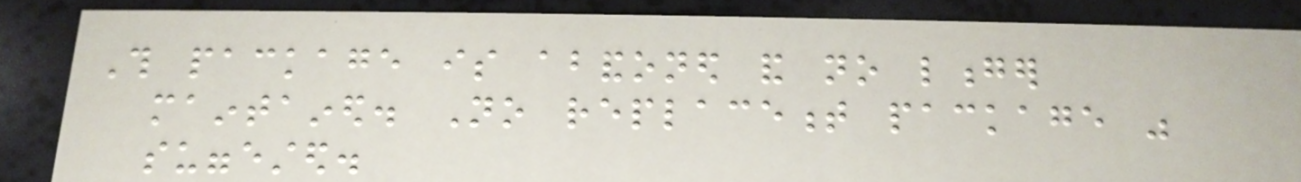This package is abandoned and no longer
maintained. No replacement package was
suggested.
